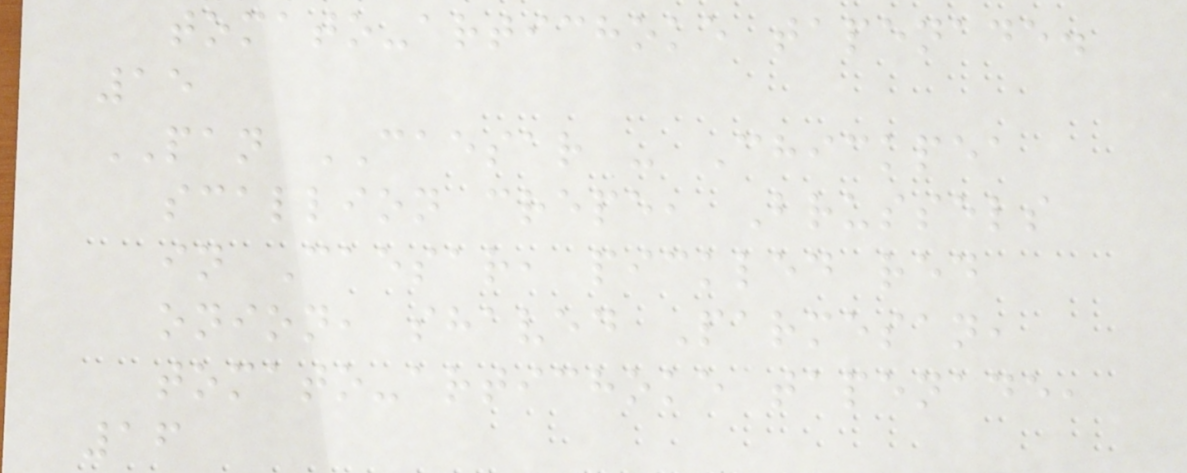tomato-artichoke tapenade.
15
PAN CAESAR - Chickpea
scallion crepe, Brussels
in Caesar, pickled red
onion, shaved Parmesan,
tomato-artichoke tapenade,
16
